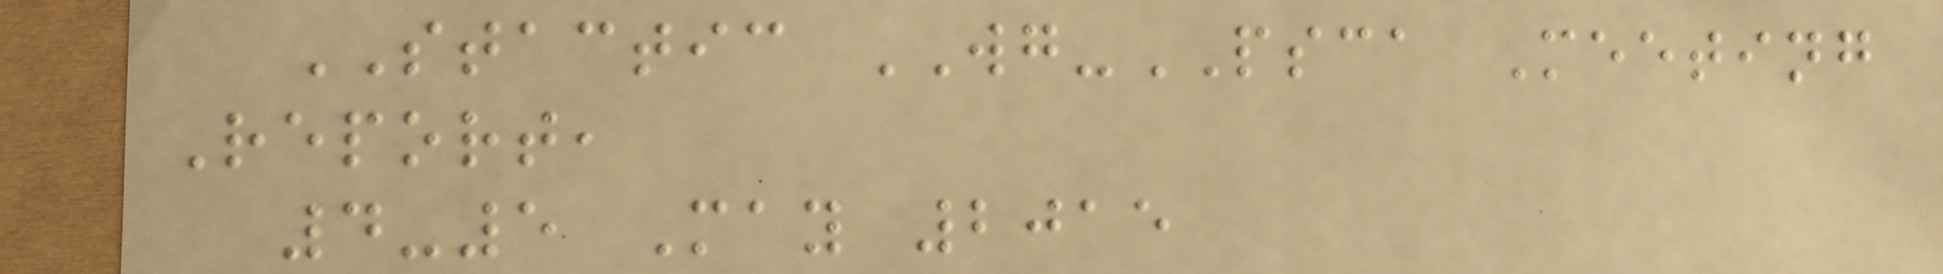STACTIC WG-PSCA Meeting
Report,
4-5 May 2015
